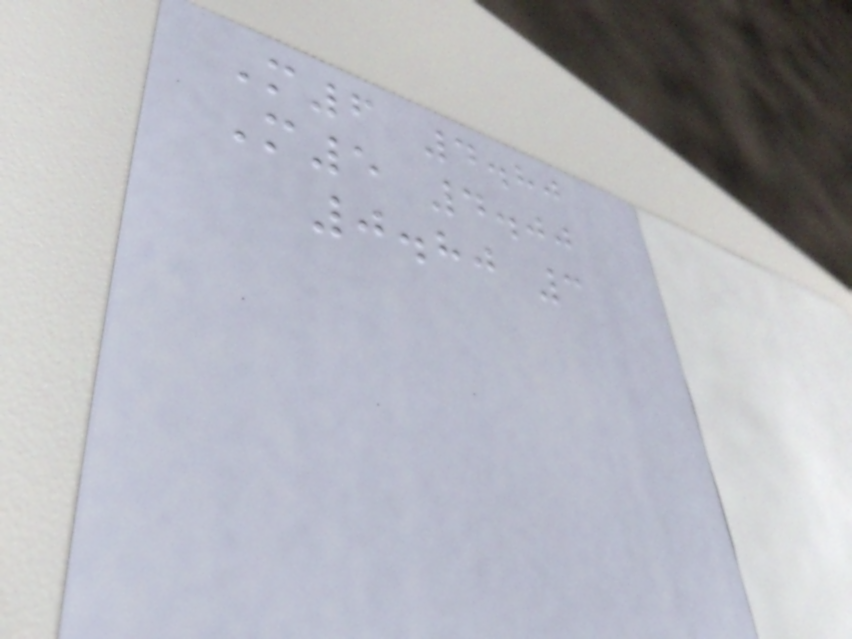M6 4.80
M5 4.00
0.80 3
